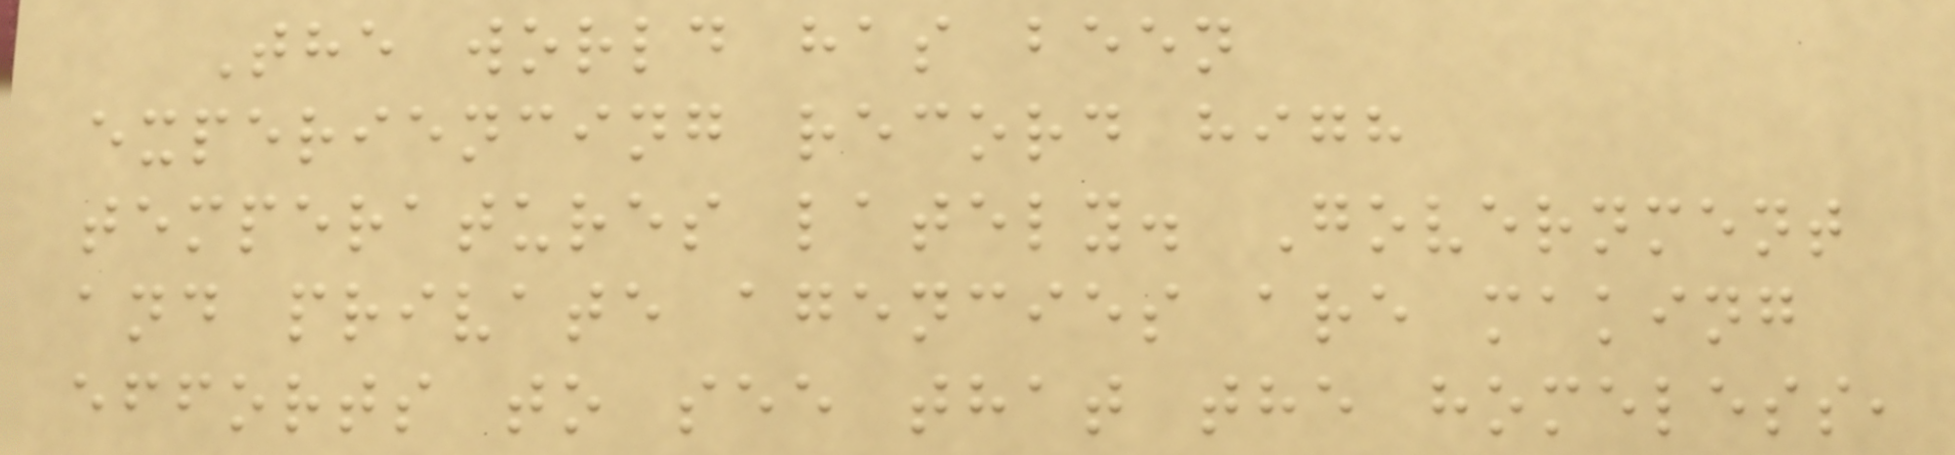The world has been
experiencing record high
temperatures lately. Government
and private agencies are making
efforts to see that the homeless,
